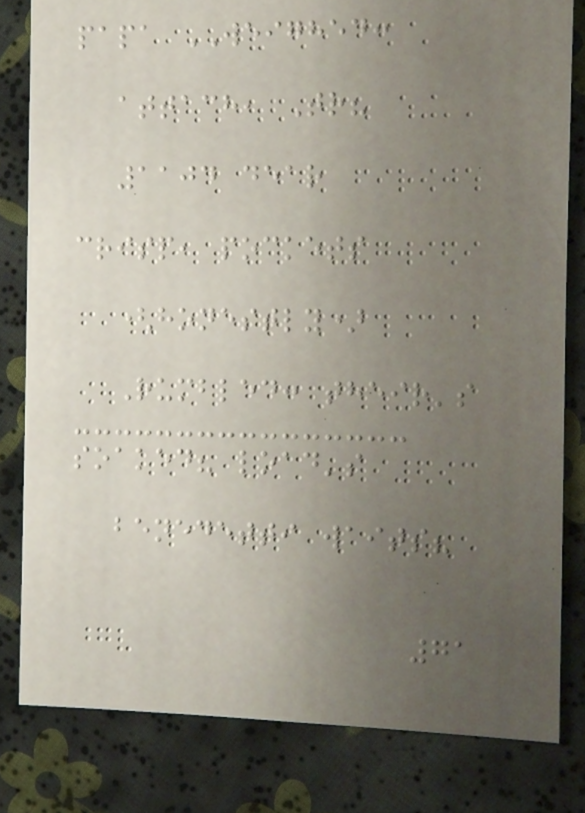papa WEIGHED:
attach, Tr?
1104 dear
crisp, pockets
(honestly)
Rumbled: their's
soaked? load's
benedetti waits?
71
